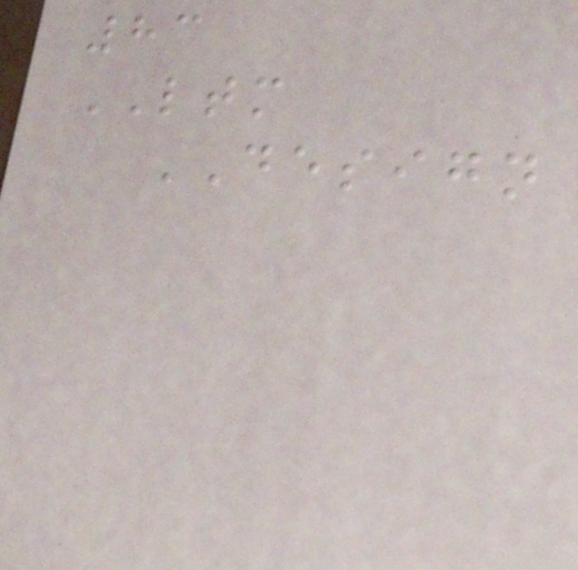83
LTM
DESIGN
